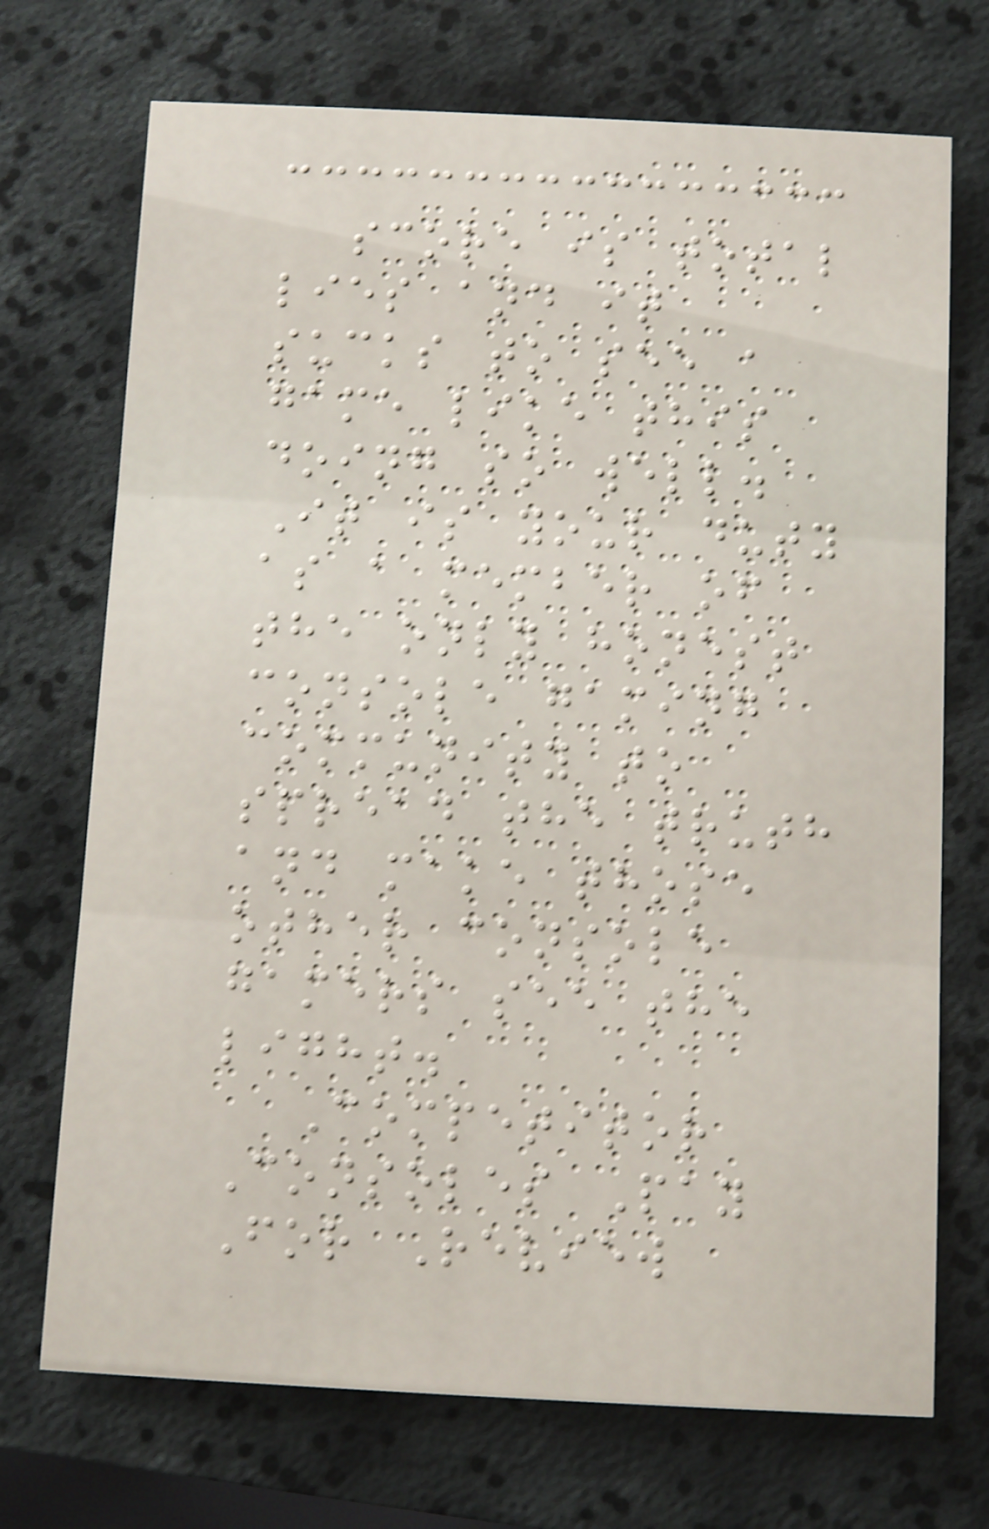score is total
lies and it
sucks to see a
game like this
doing so well.
It is your duty
as a member of
the only honest
console gaming
community to
spread the truth
and make those
other console
gamers see the
light.
Competitor
Consoles Pay
For Review
